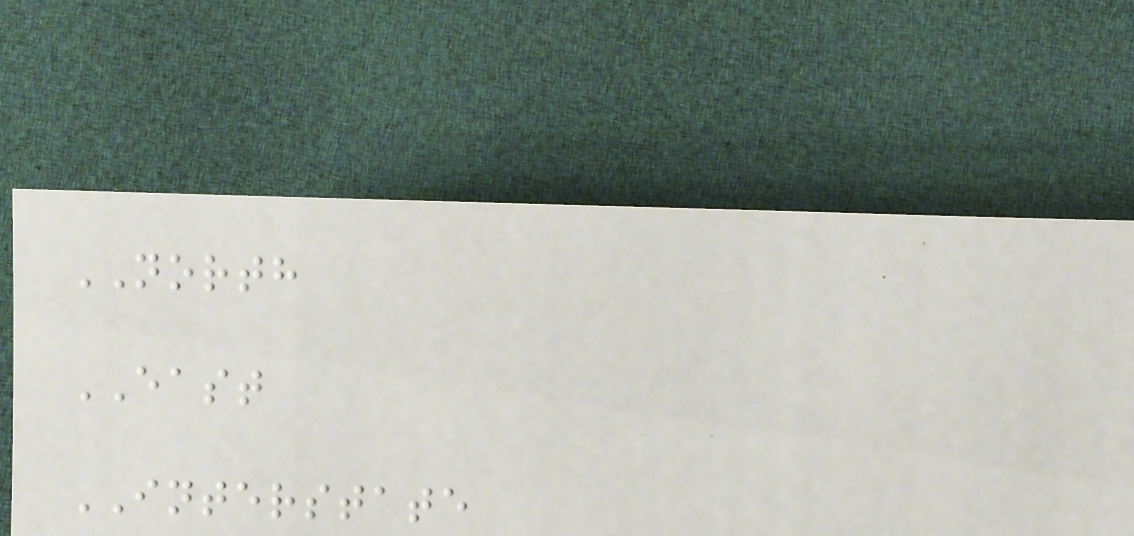NORTH
EAST
INTERSTATE
